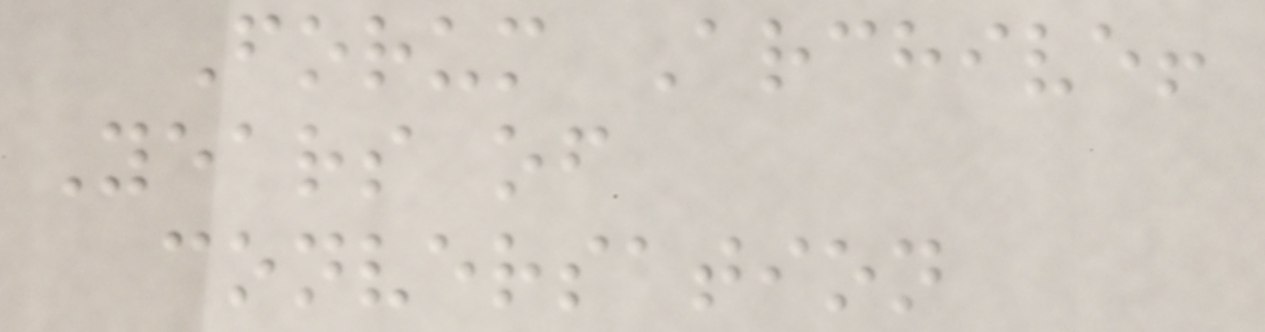Forum Archive!
Years of
conversation
